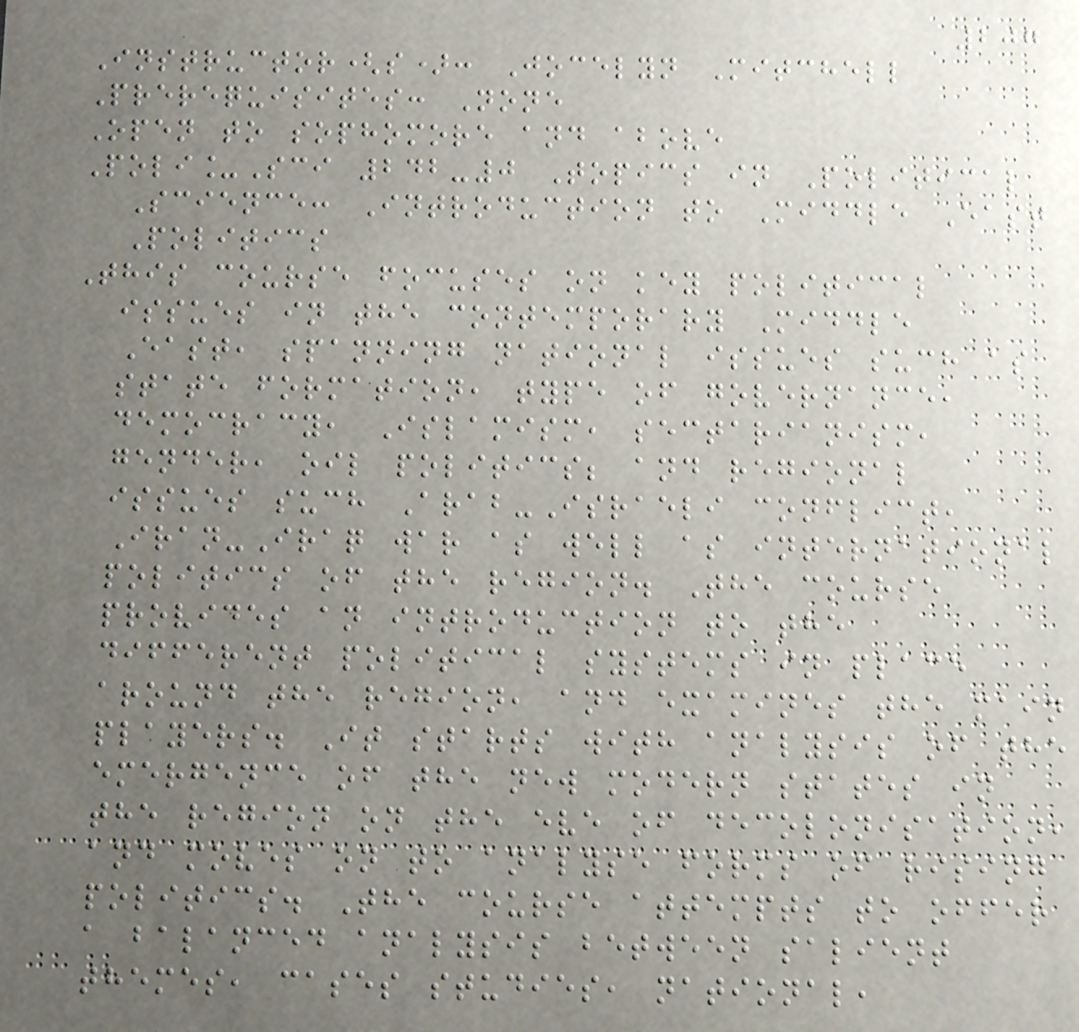207
Instructor(s): Jocelyn Mitchell
Prerequisites: None
Open to sophomore and above
Poli_Sci 242-0 Topics in Political
Science: Introduction to Middle East
Politics
This course focuses on key political
issues in the contemporary Middle
East, spanning national issues such as
state formation, type of governance,
democracy, Islamism, sectarianism,
gender, oil politics; and regional
issues such Arab-Israeli conflict,
Iran-Iraq war as well as international
politics of the region. The course
provides an introduction to the
different political systems in place
around the region, and examines the main
players. It starts with analysis of the
emergence of the new modern states in
the region on the eve of decolonisation,
and moves on to analyse forms of rising
politics. The course attempts to offer
a balanced analysis between salient
themes, cases studies, national,
